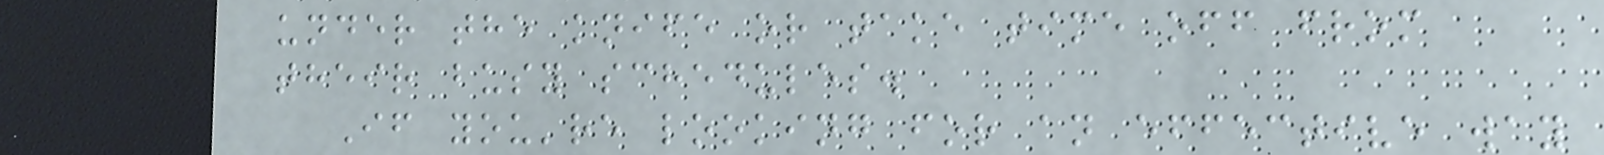under the knife or take time off from
their busy schedules.
If you're looking for an effective way
